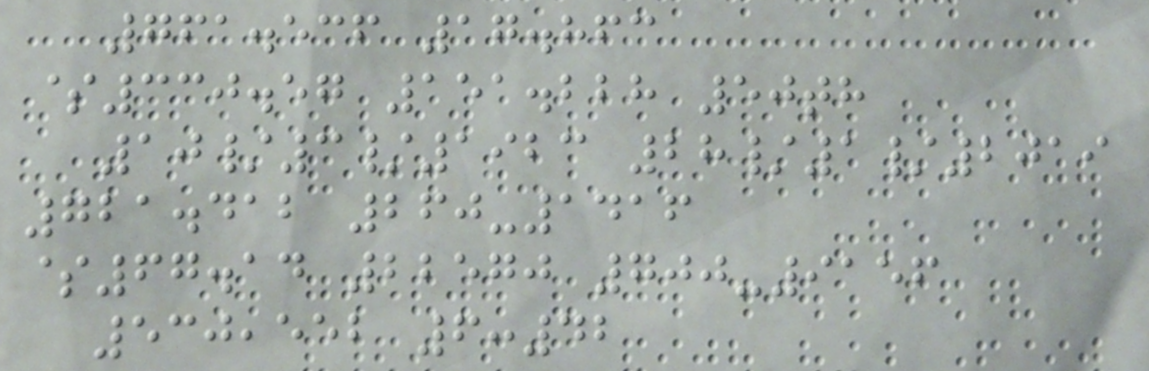761.536 17.863
$330.57 151.228 50th
10/3/1923 28/1/2019
721.412 260-1416
$67.14 22570 700-9156
530,552 6:42
